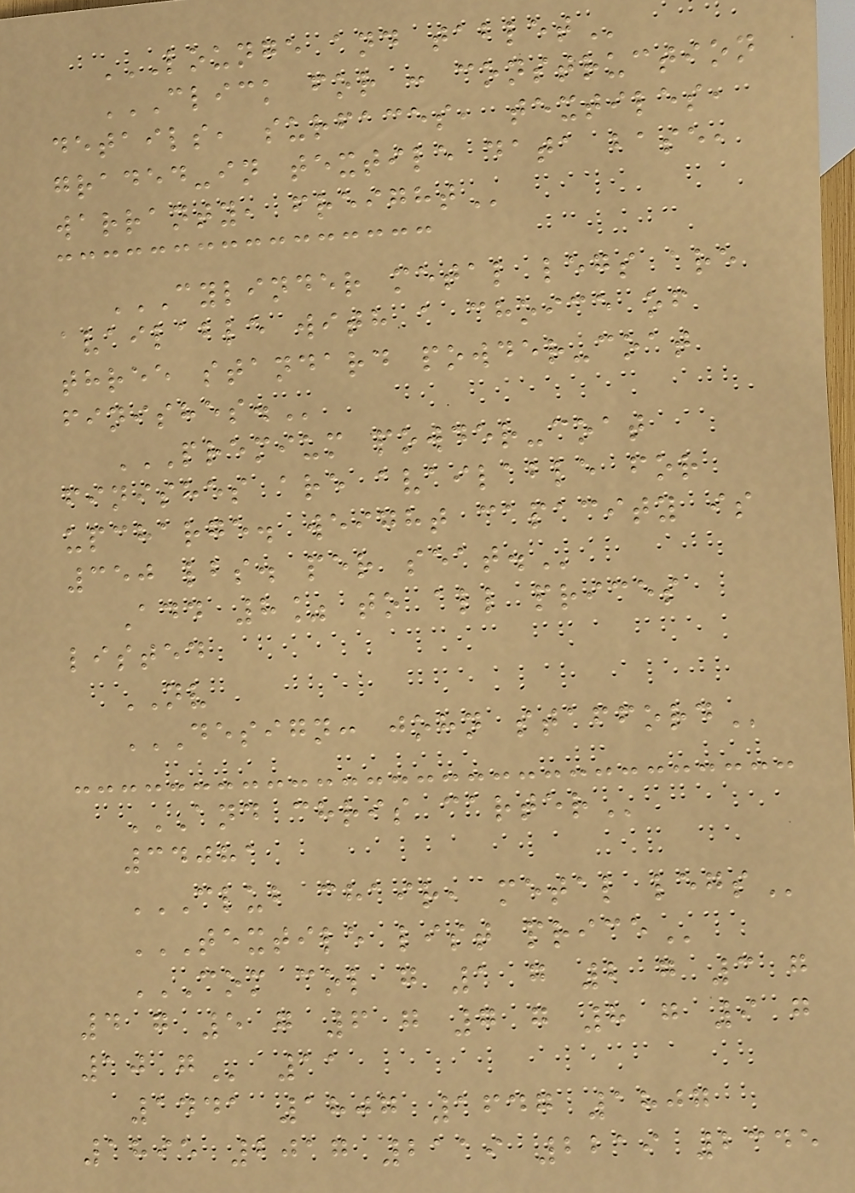LOUNGE AND TABLET
CLICK FOR : CONSTRUCTION
DETAILS, SURFACES, TEXTILES,
GRADED-IN TEXTILE DATA BASE,
WARRANTY, FREIGHT
CYLINDER METAL LEGS ARE
AVAILABLE WITH A CHOICE OF
THREE STANDARD POWDER-COAT
FINISHES.
PREMIUM POWDER-COAT
FINISHES ARE AVAILABLE FOR
UPCHARGE. WEIGHT CAPACITY IS
350 LBS. PER SEAT.
Add 8% to all prices
listed
NV
DESIGN: JOHN STAFFORD
AND CHRIS CARTER
34081
CLUB CHAIR, METAL LEGS
TEXTILE LIST PRICE
COM COL G 1 G 2 G 3 G
4 G 5 G 6 G 7 G 8 G 9 G
10 G 11
1441 1807 1647 1807
1895 2017 2119 2219 2345
